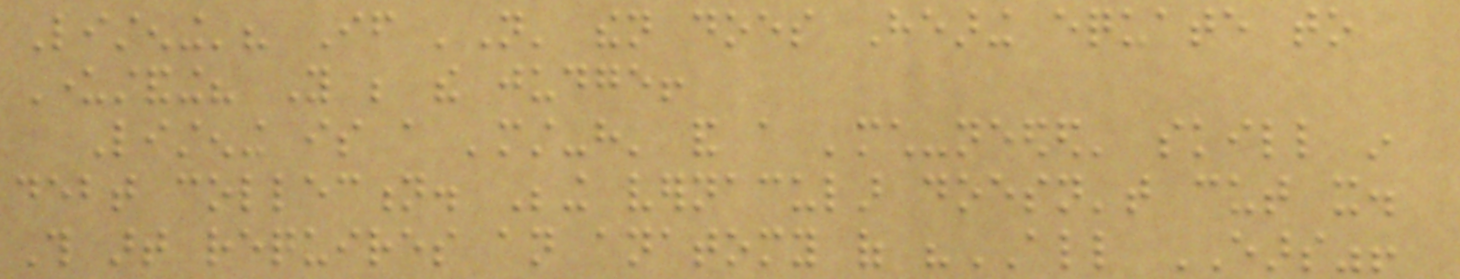Listening'? If 'Not' then does Hearing equate to
Understanding? You be the judge!
Listening is a 'must-have' and a 'much-needed' skill in
debt collection. Being vernacular doesn't cut it.
This art requires an anatomy of "ALL EARS"!
